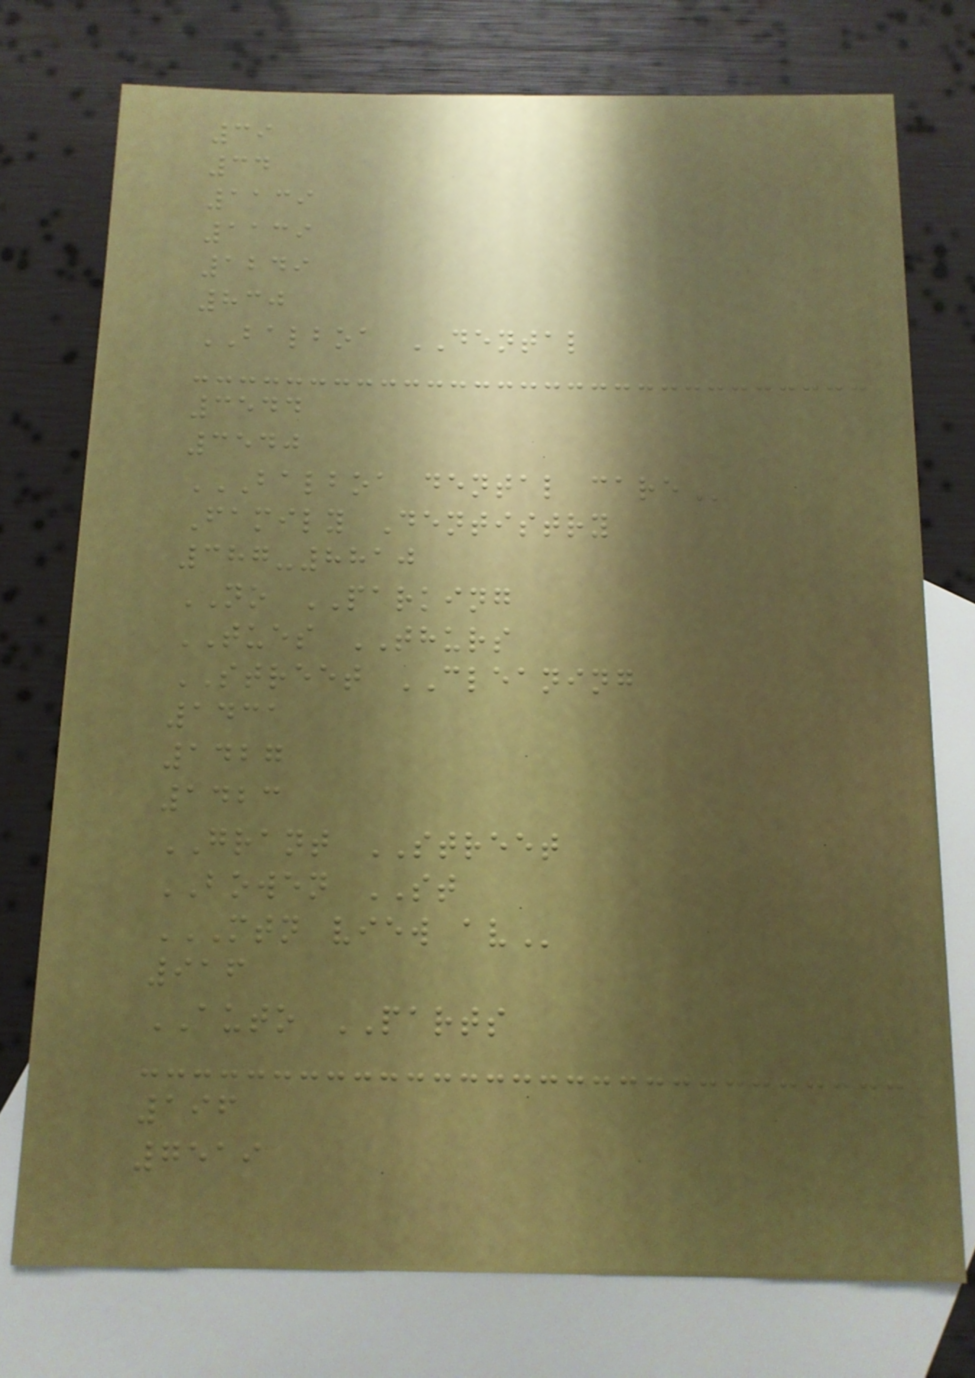39
34
1139
1139
1249
830
BALBOA DENTAL
3544
3540
BALBOA DENTAL CARE
Family Dentistry
387-8810
NO PARKING
TUES THURS
STREET CLEANING
1431
1427
1423
GRANT STREET
BOWEN ST
MTN VIEW AV
916
AUTO PARTS
196
7519
